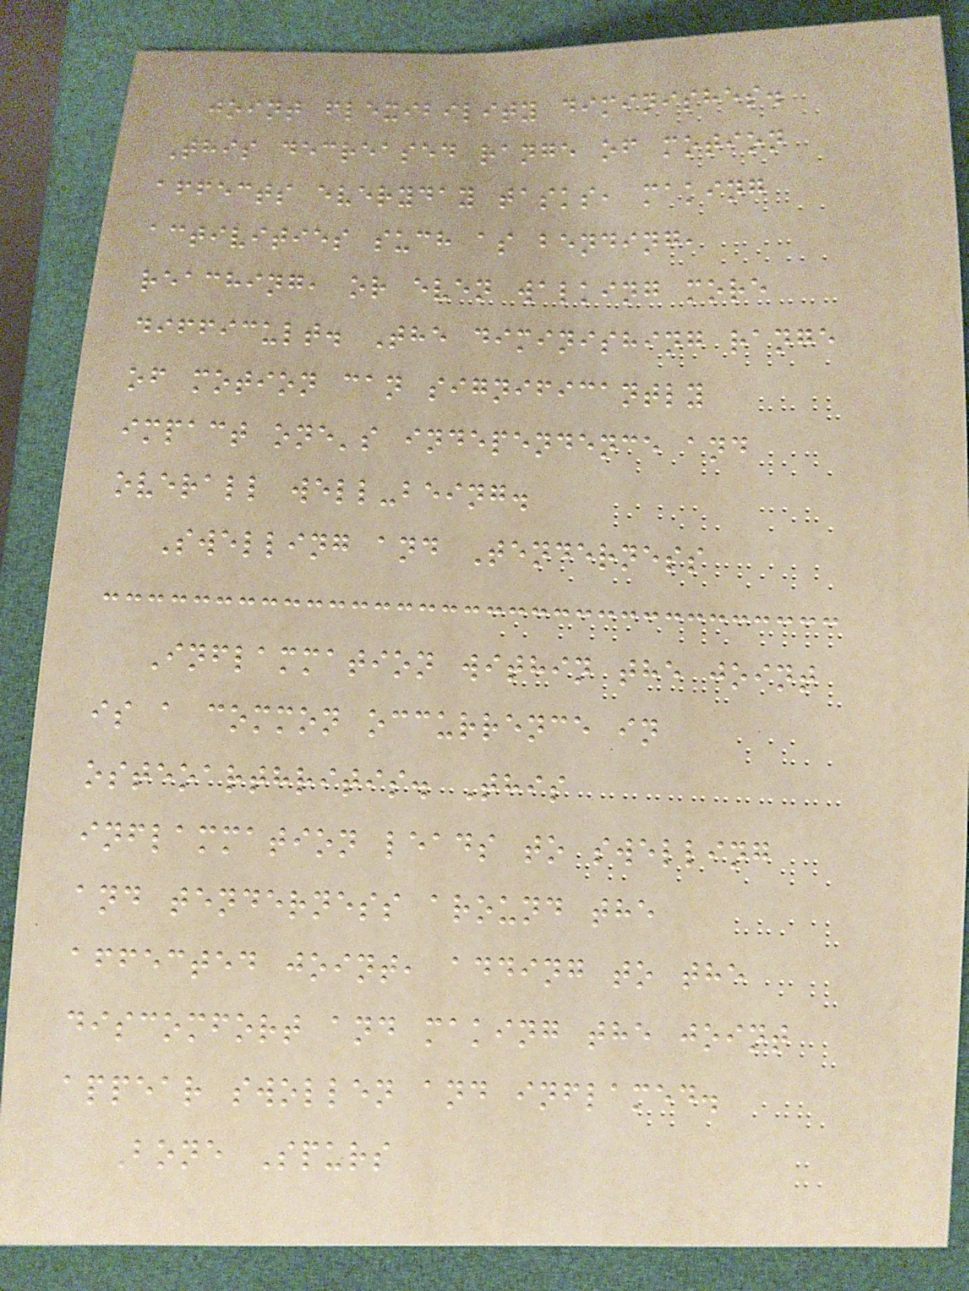joint flexibility diminishes.
This decreased range of motion
affects everyday tasks, making
activities such as bending,
reaching, or even walking more
difficult. The diminishing range
of motion can significantly
impact one's independence and
overall well-being.
Swelling and Tenderness
Inflammation within the joint
is a common occurrence in
osteoarthritis. This
inflammation leads to swelling
and tenderness around the
affected joint, adding to the
discomfort and making the joint
appear swollen and inflamed.
Bone Spurs
